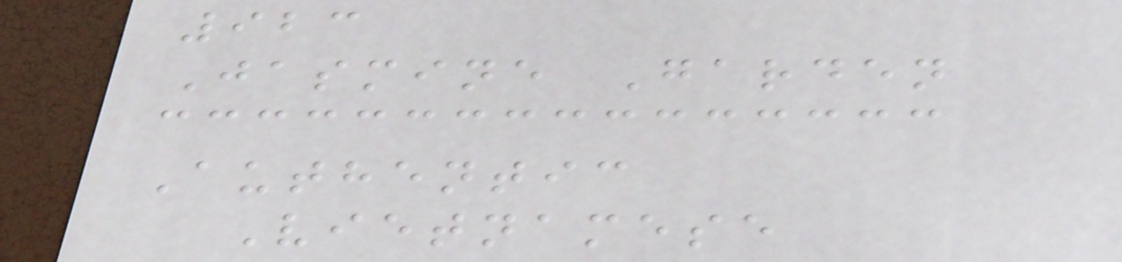923
Jasmine Garden
Authentic
Vietnamese
